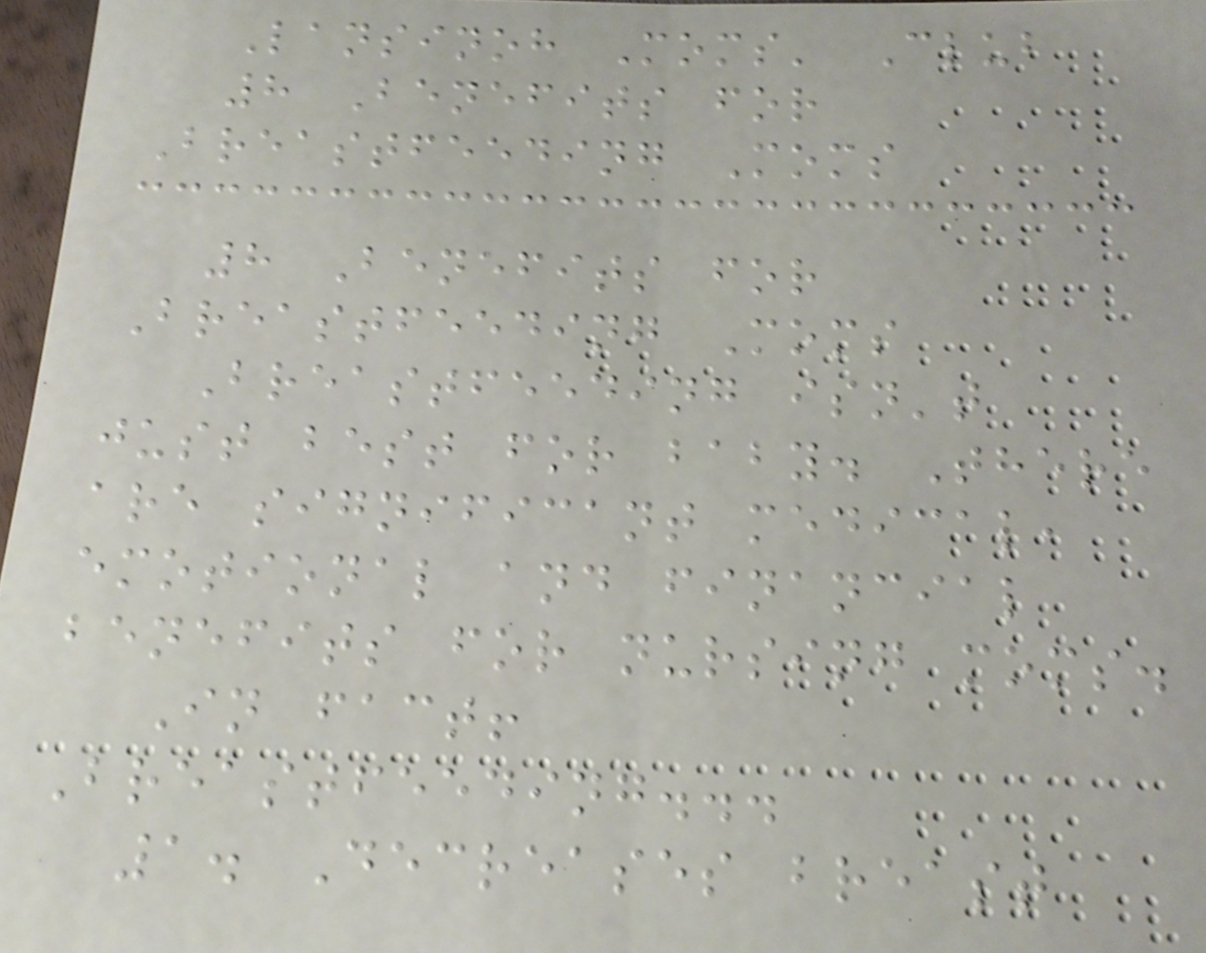Lansinoh Moms' Club
8 Benefits for
Breastfeeding Moms
8 Benefits for
Breastfeeding Moms
Breastfeeding isn't
just best for baby. There
are significant medical,
emotional and financial
benefits for nursing moms.
In fact!
Breastfeeding...
1. Decreases breast
